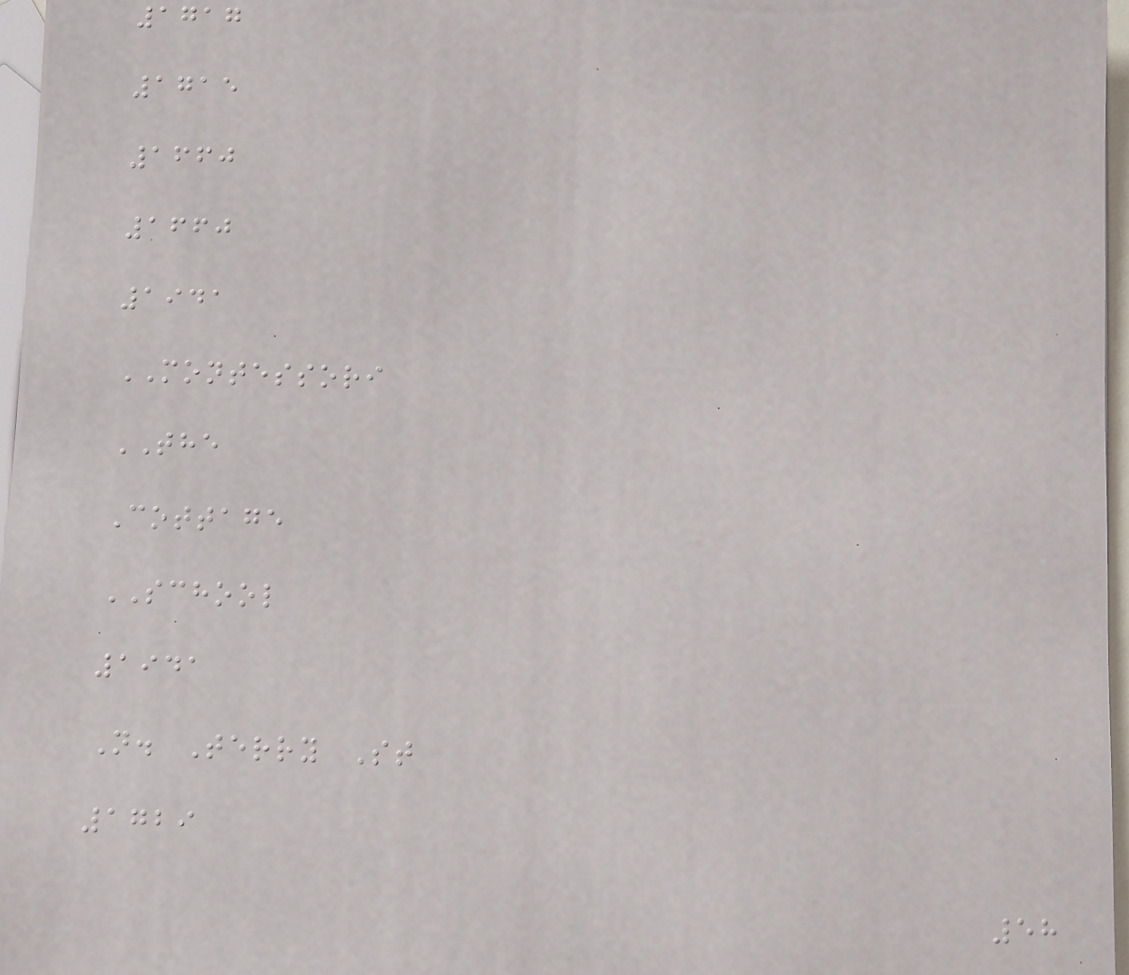1717
1715
1660
1660
1941
MONTESSORI
THE
Cottage
SCHOOL
1941
N. Terry St
1729
58
